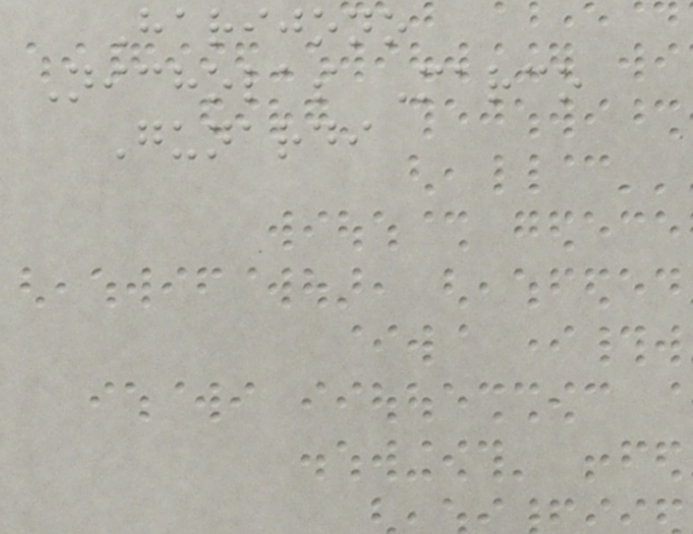Harijono
Nicholas Marco
Gunardi
